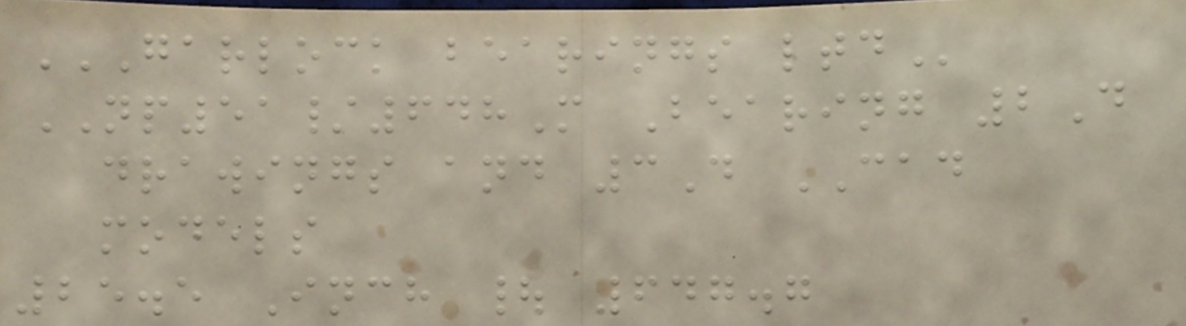GARLOCK BEARINGS LTD
NP51/648M Bearing 2D
drawings and 3D CAD
models
25.5 Inch | 647.7
